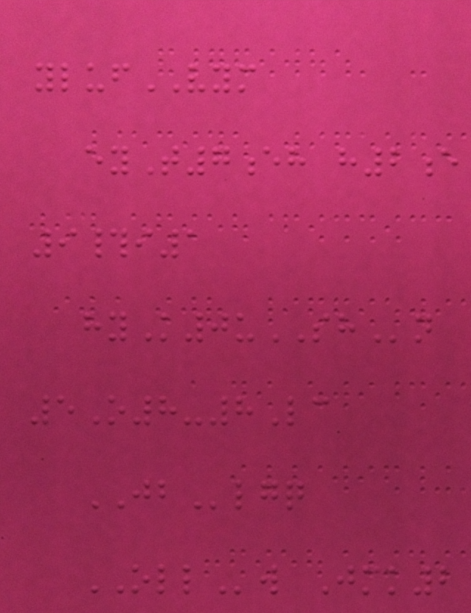ylufVYM
eyT7eh h2e
9#i1
hyK0uSHn
5O8-8Lc
JBlgq
OLLw Jmk2
